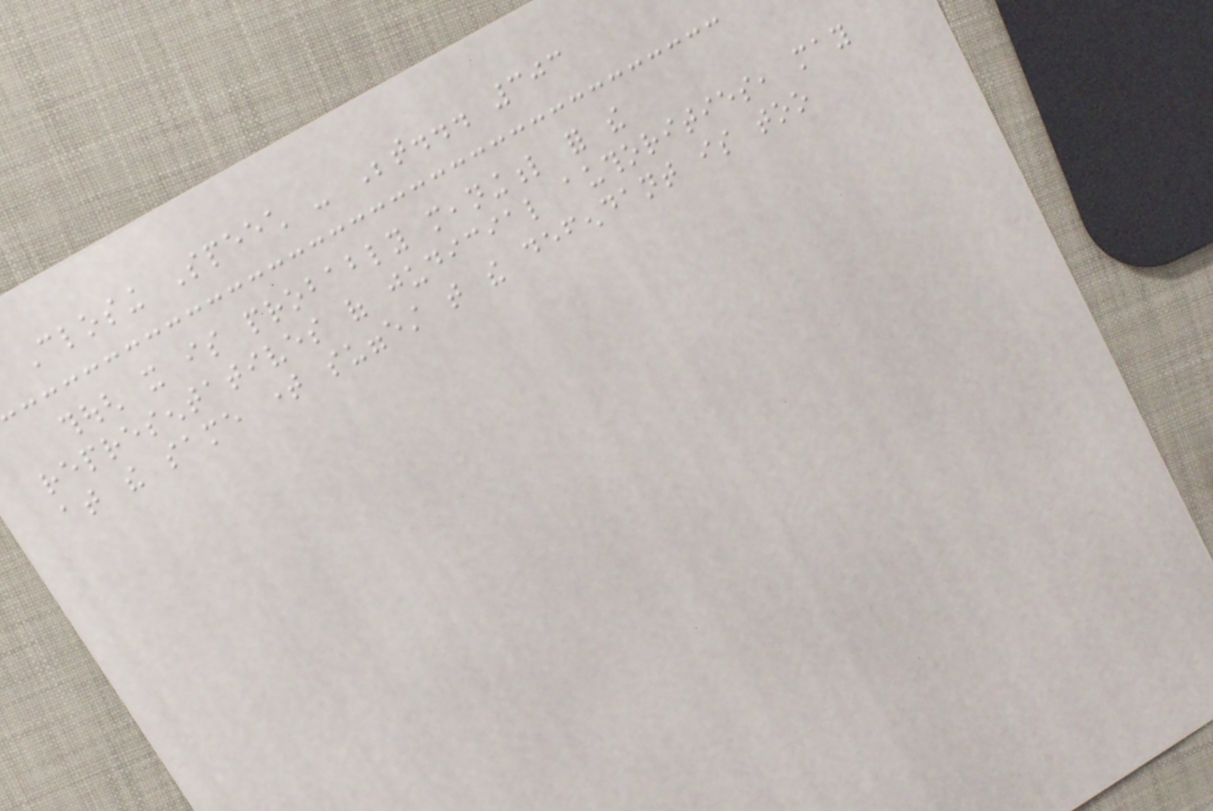Closing Speech - Between... 303
though it is probably meaningful for the
representatives of judicial authorities, may
at the same time suggest that the defendant is too
